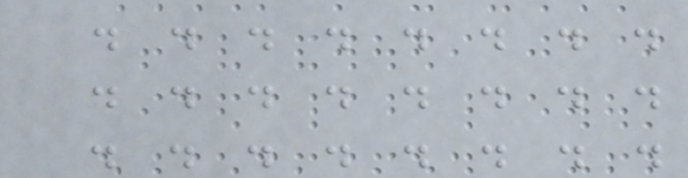. . . . . . . .
. . . . . . . .
. . . . . . . .
